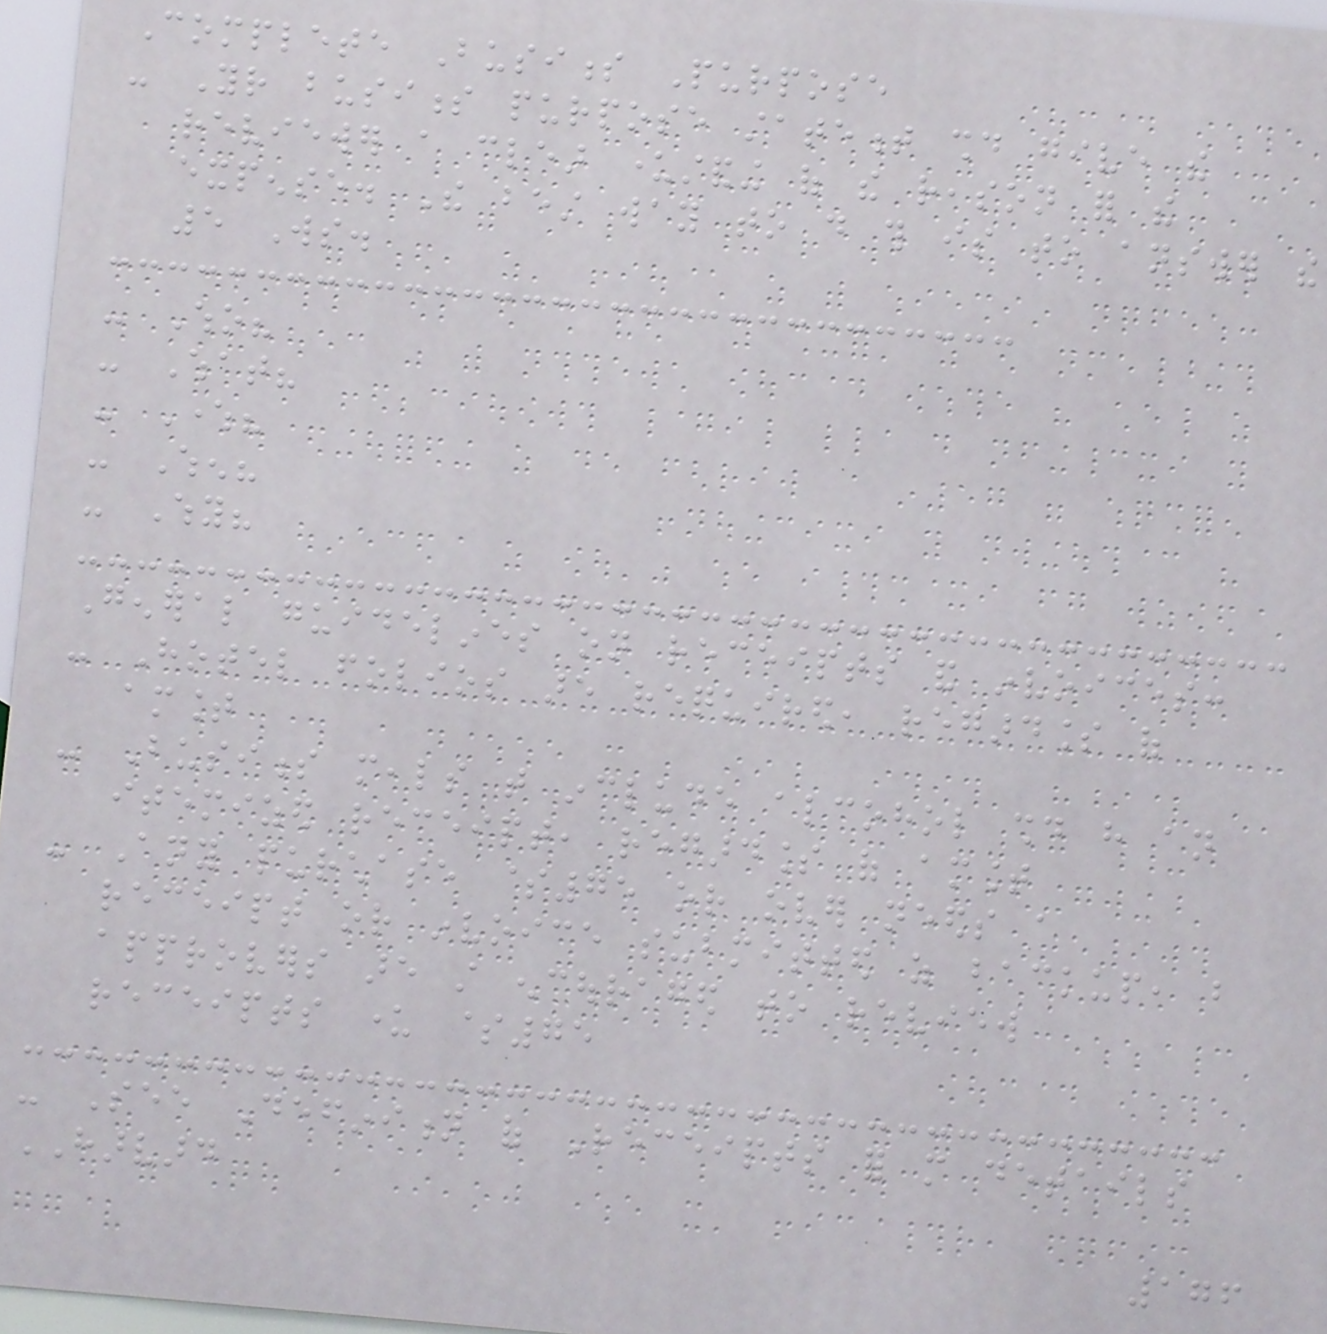Complete Business Purpose
- Your business purpose statement should give the
reviewer a clear understanding of the reason for the
expense. The best way to do this is to answer the
5 Ws.
- Who?
- What?
- Where?
- When?
- Why?
General guidelines on receipts and invoices:
- Hotel folios are required, regardless of
amount
- Business meals that include alcohol should have an
itemized receipt, regardless of amount
- Any purchase $75 or over needs a
receipt or invoice submitted as backup, but
approvers are still encouraged to review
receipts under $75
- See Definition of Receipts for more details
HARVARD
176
